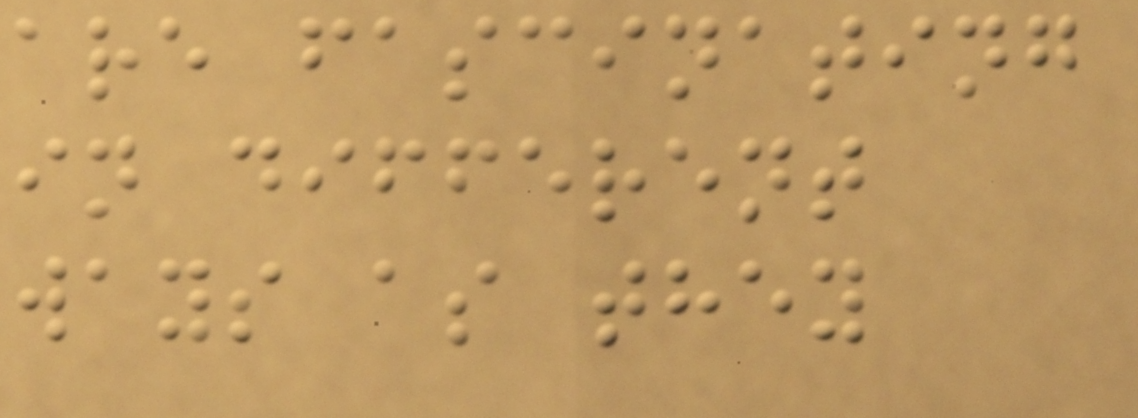are fascinating
in different
ways as they
